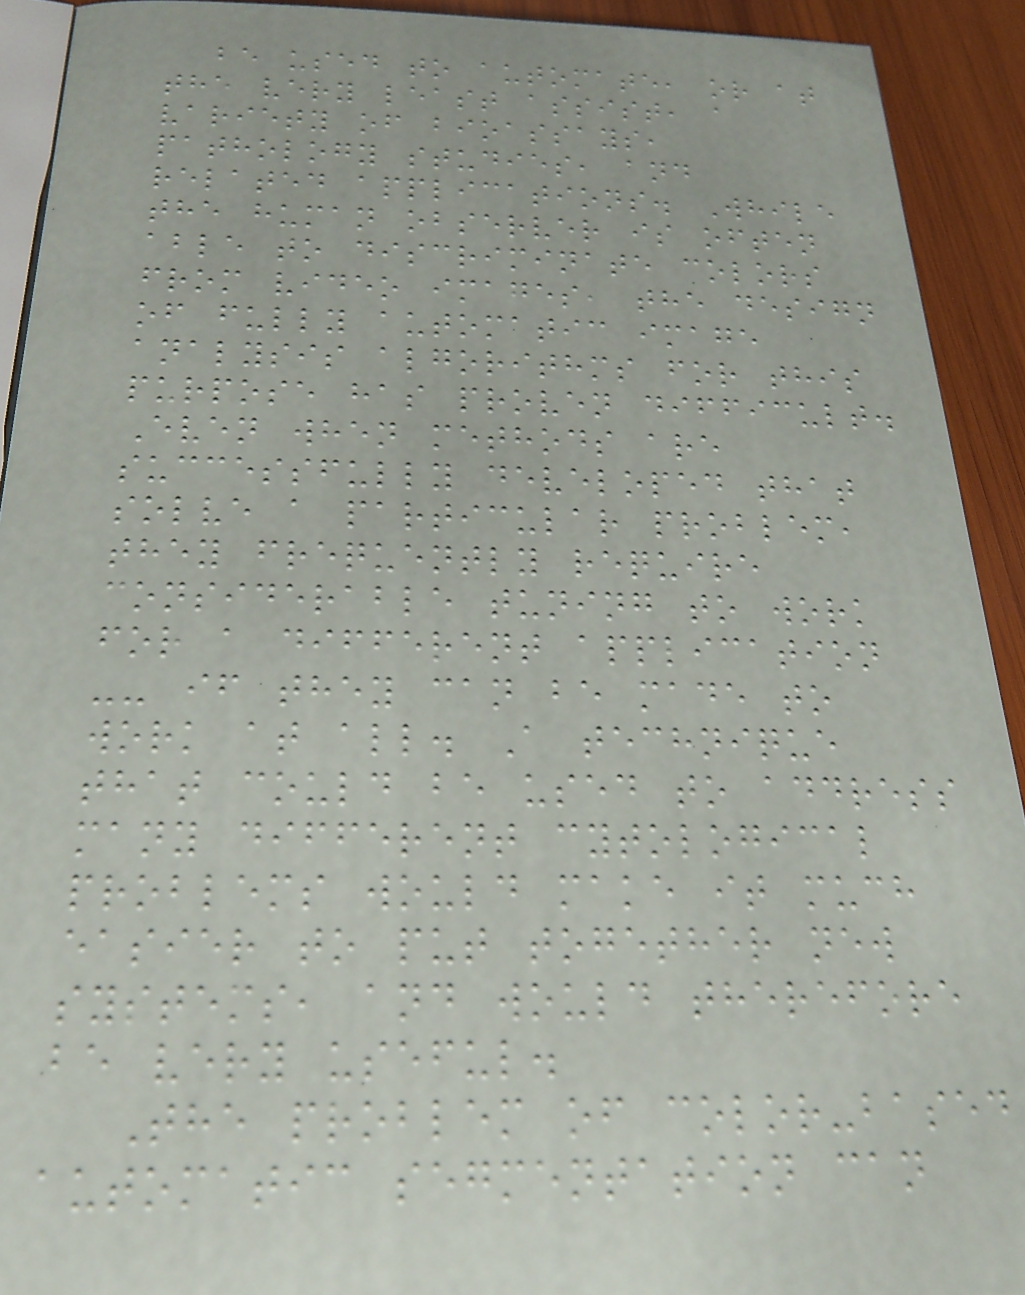be used to automate, or at
the very least assist, a
variety of bioassays,
pathology studies, and
related applications. While
the human observer is often
able to discriminate colors
from video images, the design
of fully automatic image
analysis algorithms for this
purpose has proven difficult.
Even when methods are
successfully developed that
solve a particular problem,
they frequently require
considerable tuning to work
for a different application
-- if they can be made to
work at all. A technique
that could be used to address
many different cytological
problems would make it much
easier to put together new
systems, and would therefore
be very useful.
The problem of color-based
automatic segmentation can
